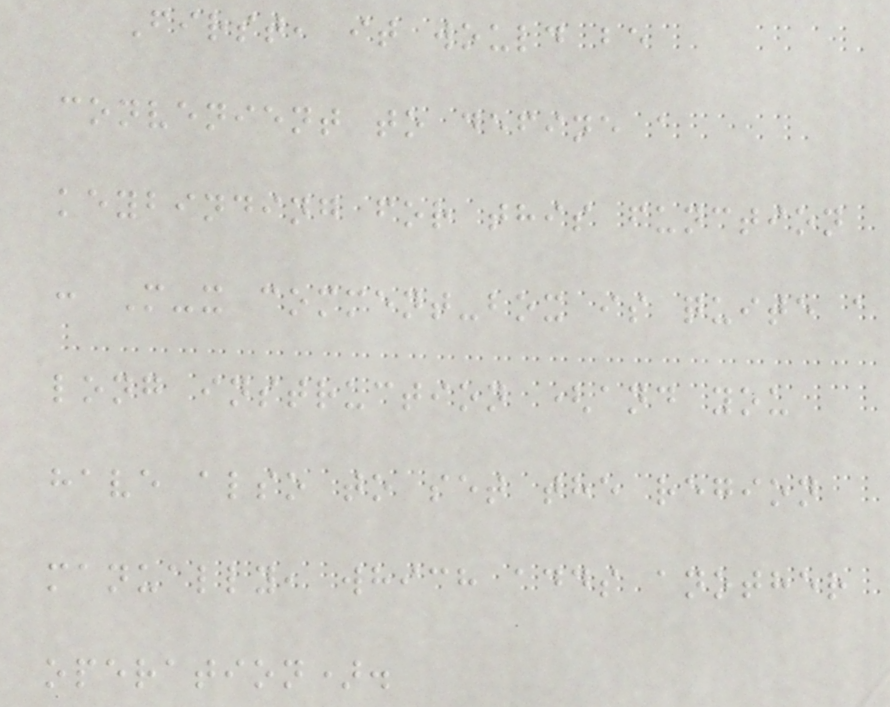First, it would be
convenient to define a
keybinding for this function
: M-x comment-box is quite a
long instruction (and you
have also to set the region
manually, which adds another
operation).
